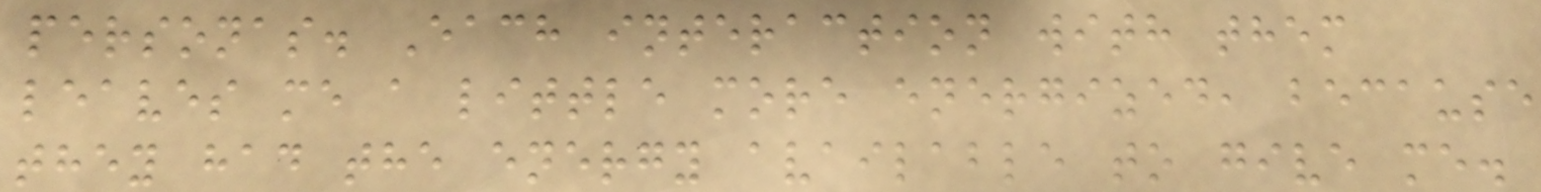personas. Each interaction with them
leaves me a little more energized, because
they had the energy available to give me.
